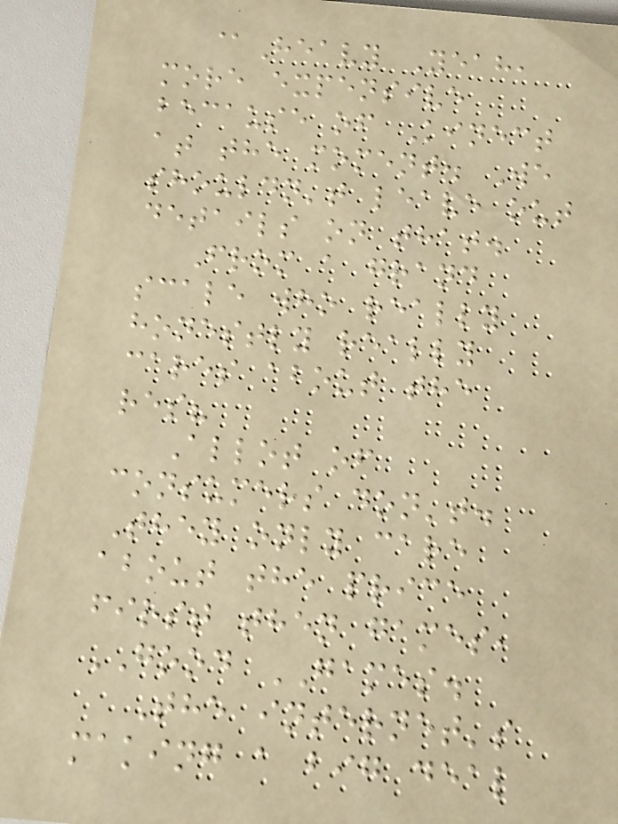@Heavy Yeah,
more expensive
because of Kinect
at the moment. We
shouldn't leave out
details on that.
From a grand
scale who really
honestly really
cares about the
res?
Allot of
consumers don't.
They only care
about the price
first then games,
GOOD GAMES.
The internet's
making a big deal
